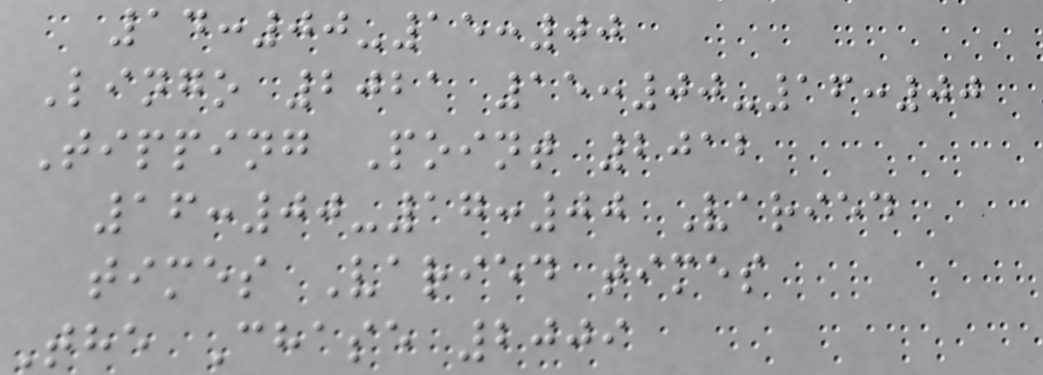14:00-15:00
Lingo 2021 15:00-16:00
Tipping Point 2012
16:00-17:00 Varied
times Varied times
The Chase 2009
